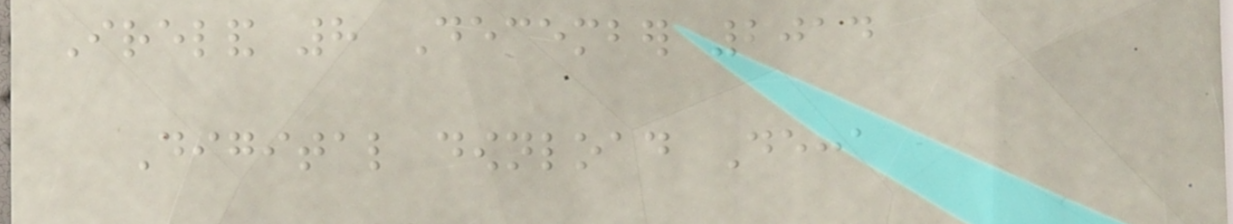Ireland 8 December 2014
Digital download Decca
